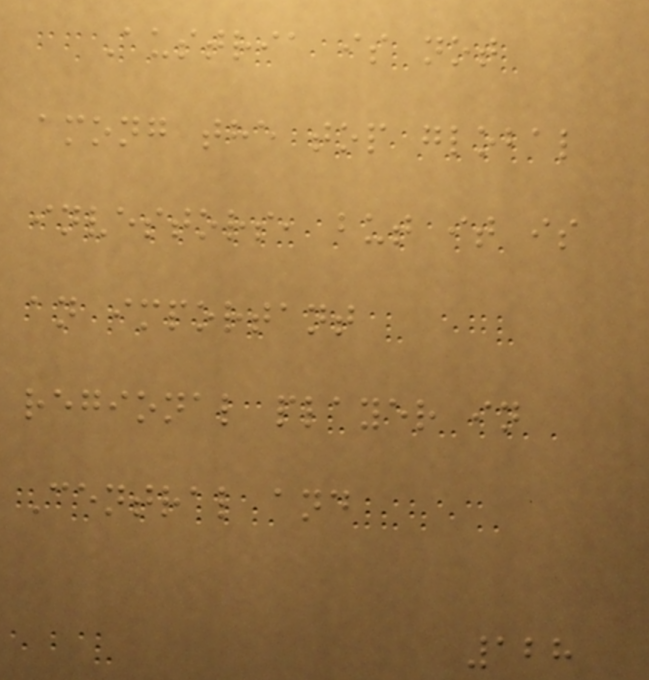Austria is not
among the top global
investors, but it is
an important
regional player in
Central and
128
